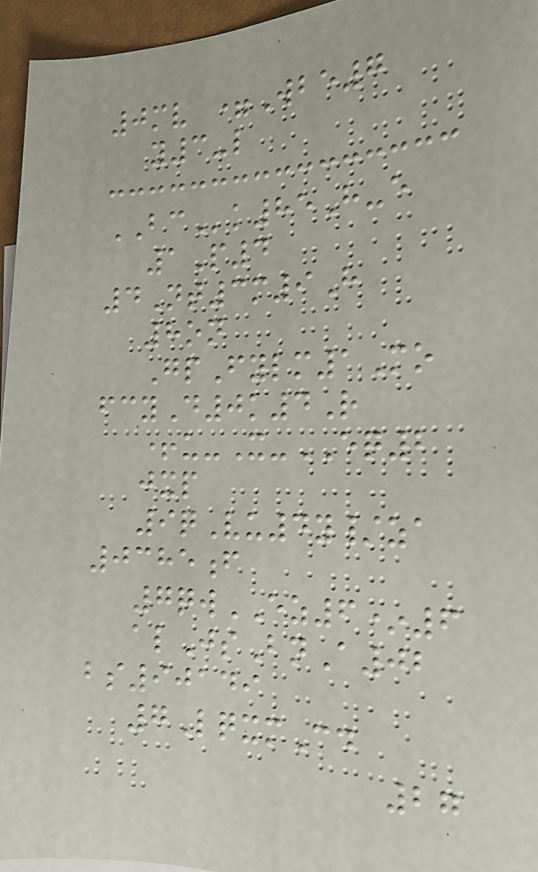0mv =Wbe7
y3-l
BCk85H-e
1P4
4Nt3m9H
8on
GpFylm1Mo
fcyD0k4R
+u-X-EQ2
jxp
9qVu4y/za
0385f
7qwEZ6*6
alJsBnA02
bs90149
7LqxmCd
27
